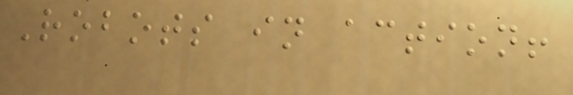Robots in action!
